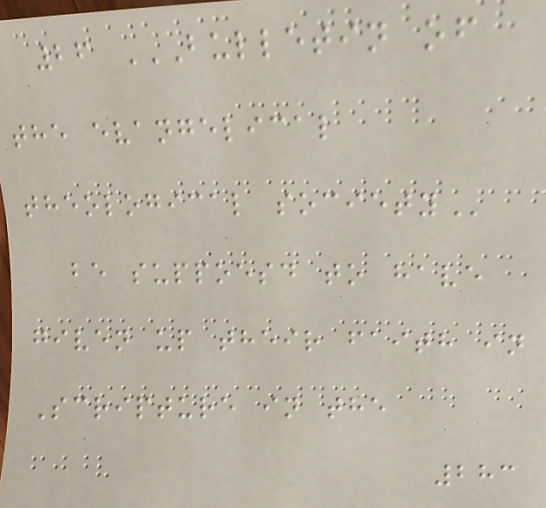26 BULLETIN OF
THE EVANGELICAL
THEOLOGICAL SOCIETY
be suppoesd to have
given up their faith in
Scripture in the
283
